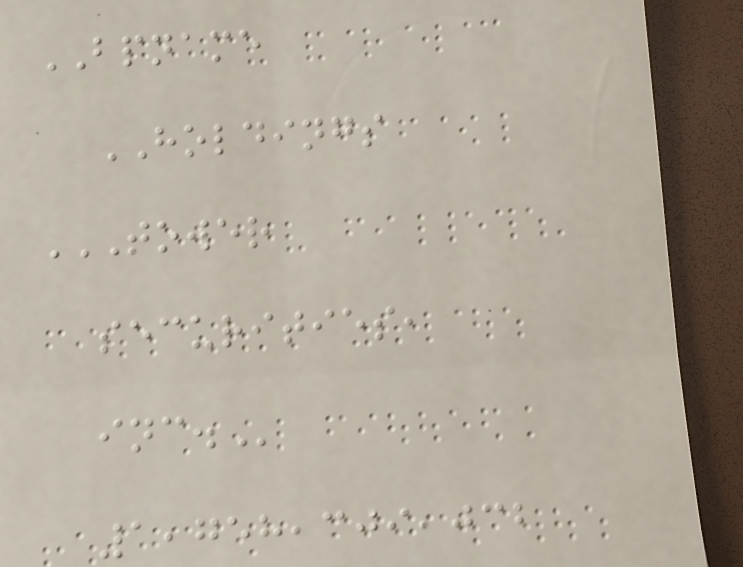BPNAME
HOLDINGS
TOWER
SECURITIES,
INC.
1,758,309,032
